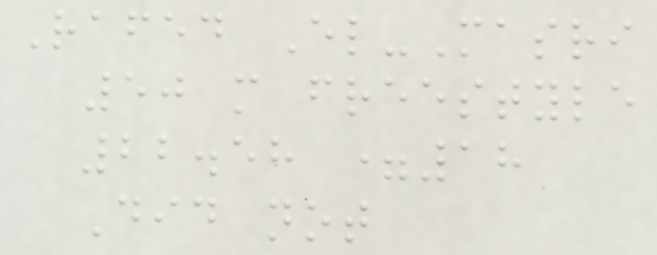Rafed El-Masri
50 m freestyle
22.58 =18
Did not
